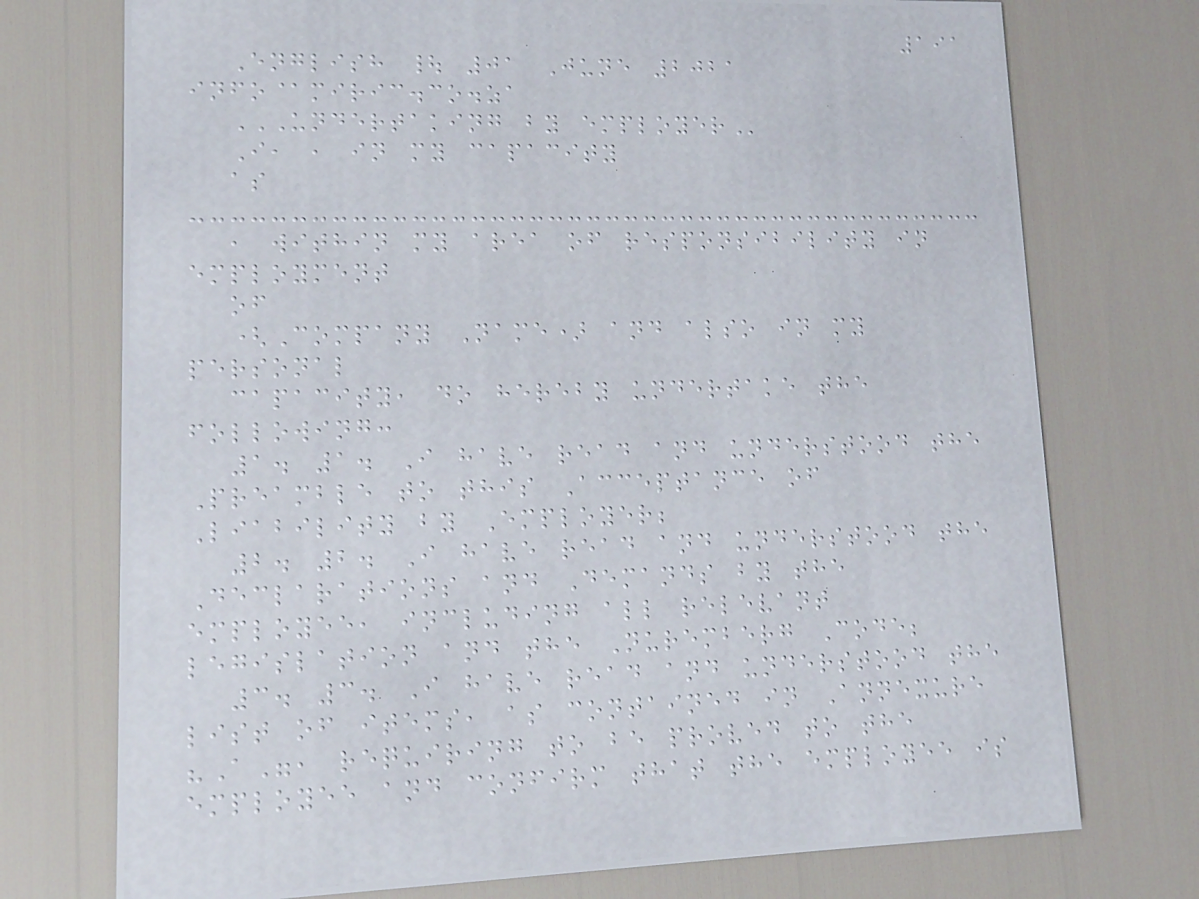191
English | 01 June 2021
info@miric.co.za
UNDERTAKING BY EMPLOYER
I, , in my capacity
as
, within my area of responsibility in
employment
of
(Company Name) and also in my
personal
capacity, do hereby undertake the
following:
1. 1. I have read and understood the
Preamble to this Acceptance of
Liability by Employer;
2. 2. I have read and understood the
Declarations and Demands by the
employee, including all relevant
legislation and the Nuremberg Code;
3. 3. I have read and understood the
list of items, as contained in Annexure
"A", requiring to be proved to the
employee and confirm that the employee is
